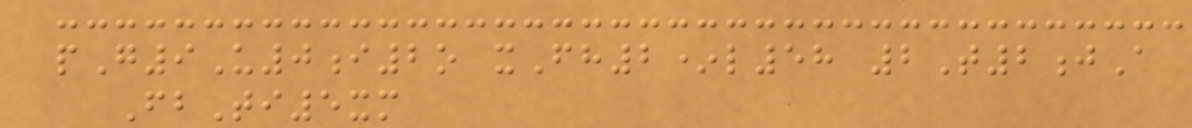pG9U0i2o xFh2*l58 2T2jA
FbTi5xm
